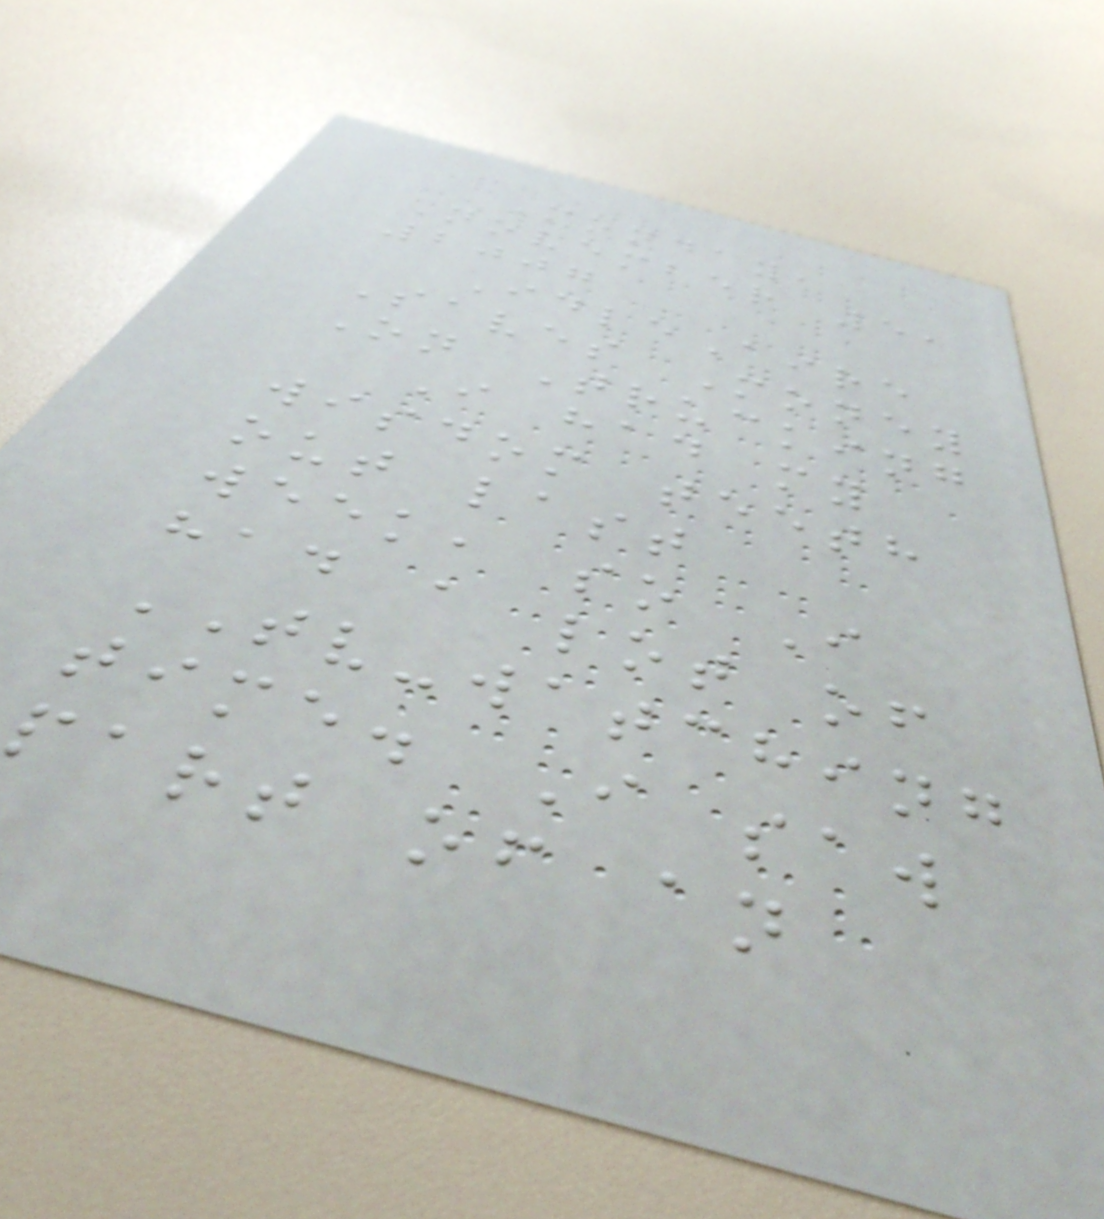Monday,
November 5,
2007
IdleAire
Saves Money
On Trucking
I had my
wisdom teeth
out last
week, so I
had a lot of
TV-watching
time. I saw
part of an
